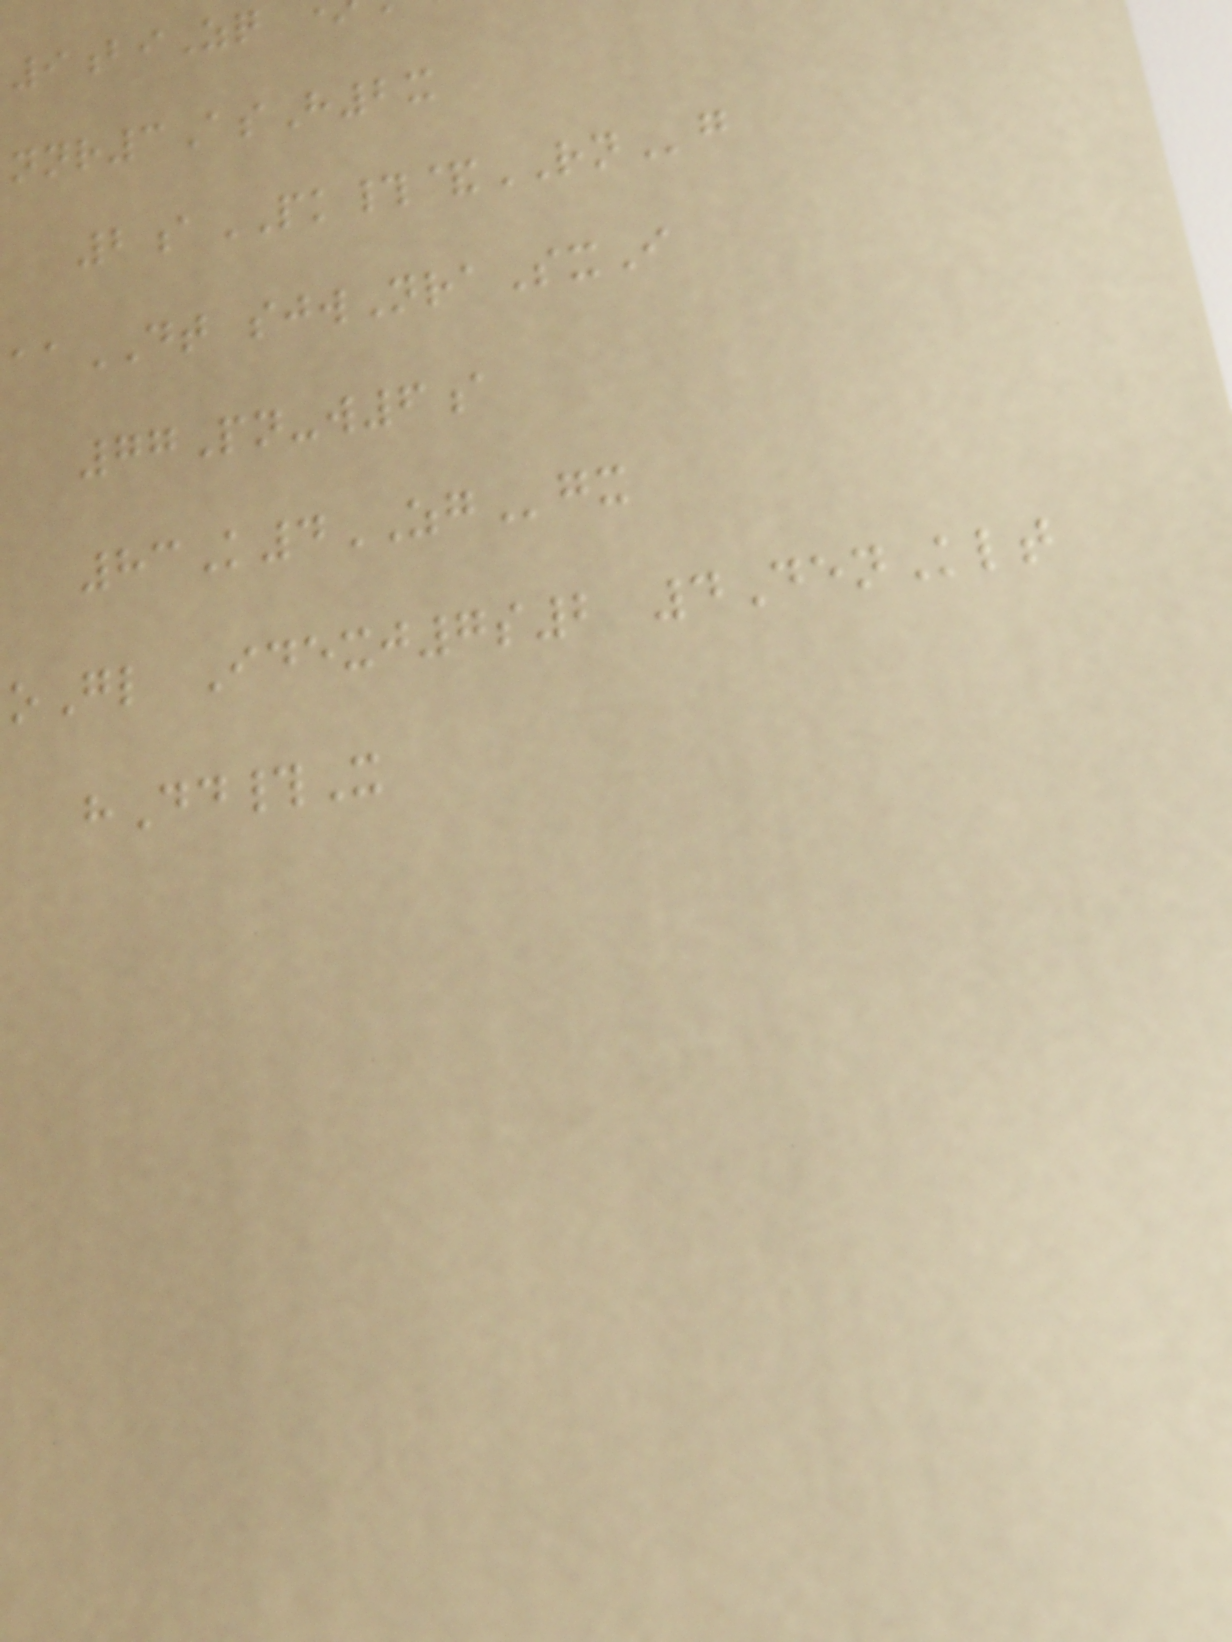9biZq
nnr3AsH2x
2aPK#&RNg
aaDT sjwNraSxI
77Pn-w6a
83K4ZGgx
oGl Idexj7s2 4DenKlt
hDd#X
